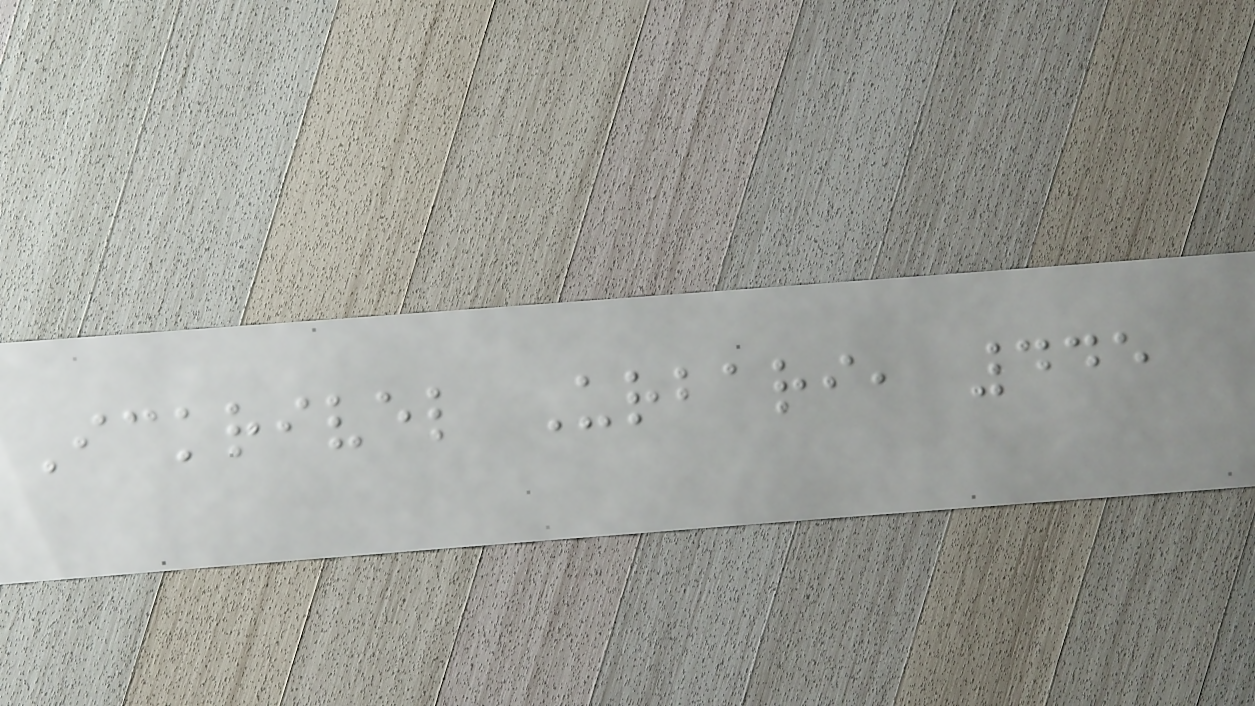Ickrivel Urbari, 445
